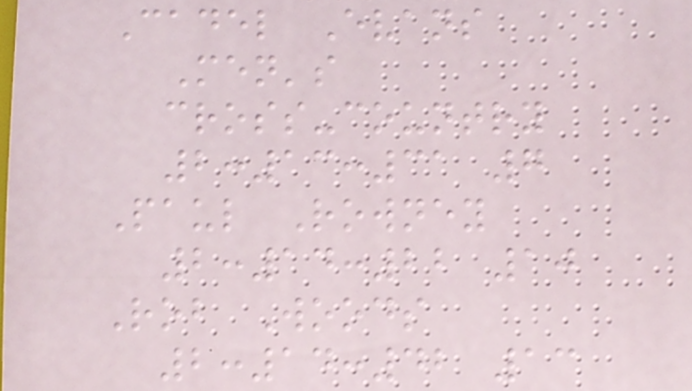Cadel Evans
Men's
cross-country
2:13:31 7
Paul Rowney
2:14:22 10
Rob Woods
2:14:42 13
